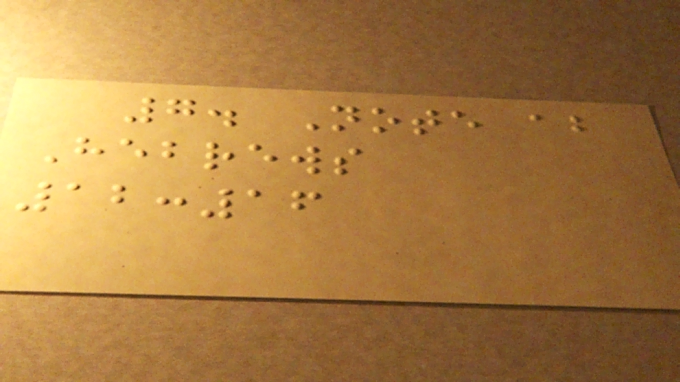7. Note about
Hebrews
12:16
